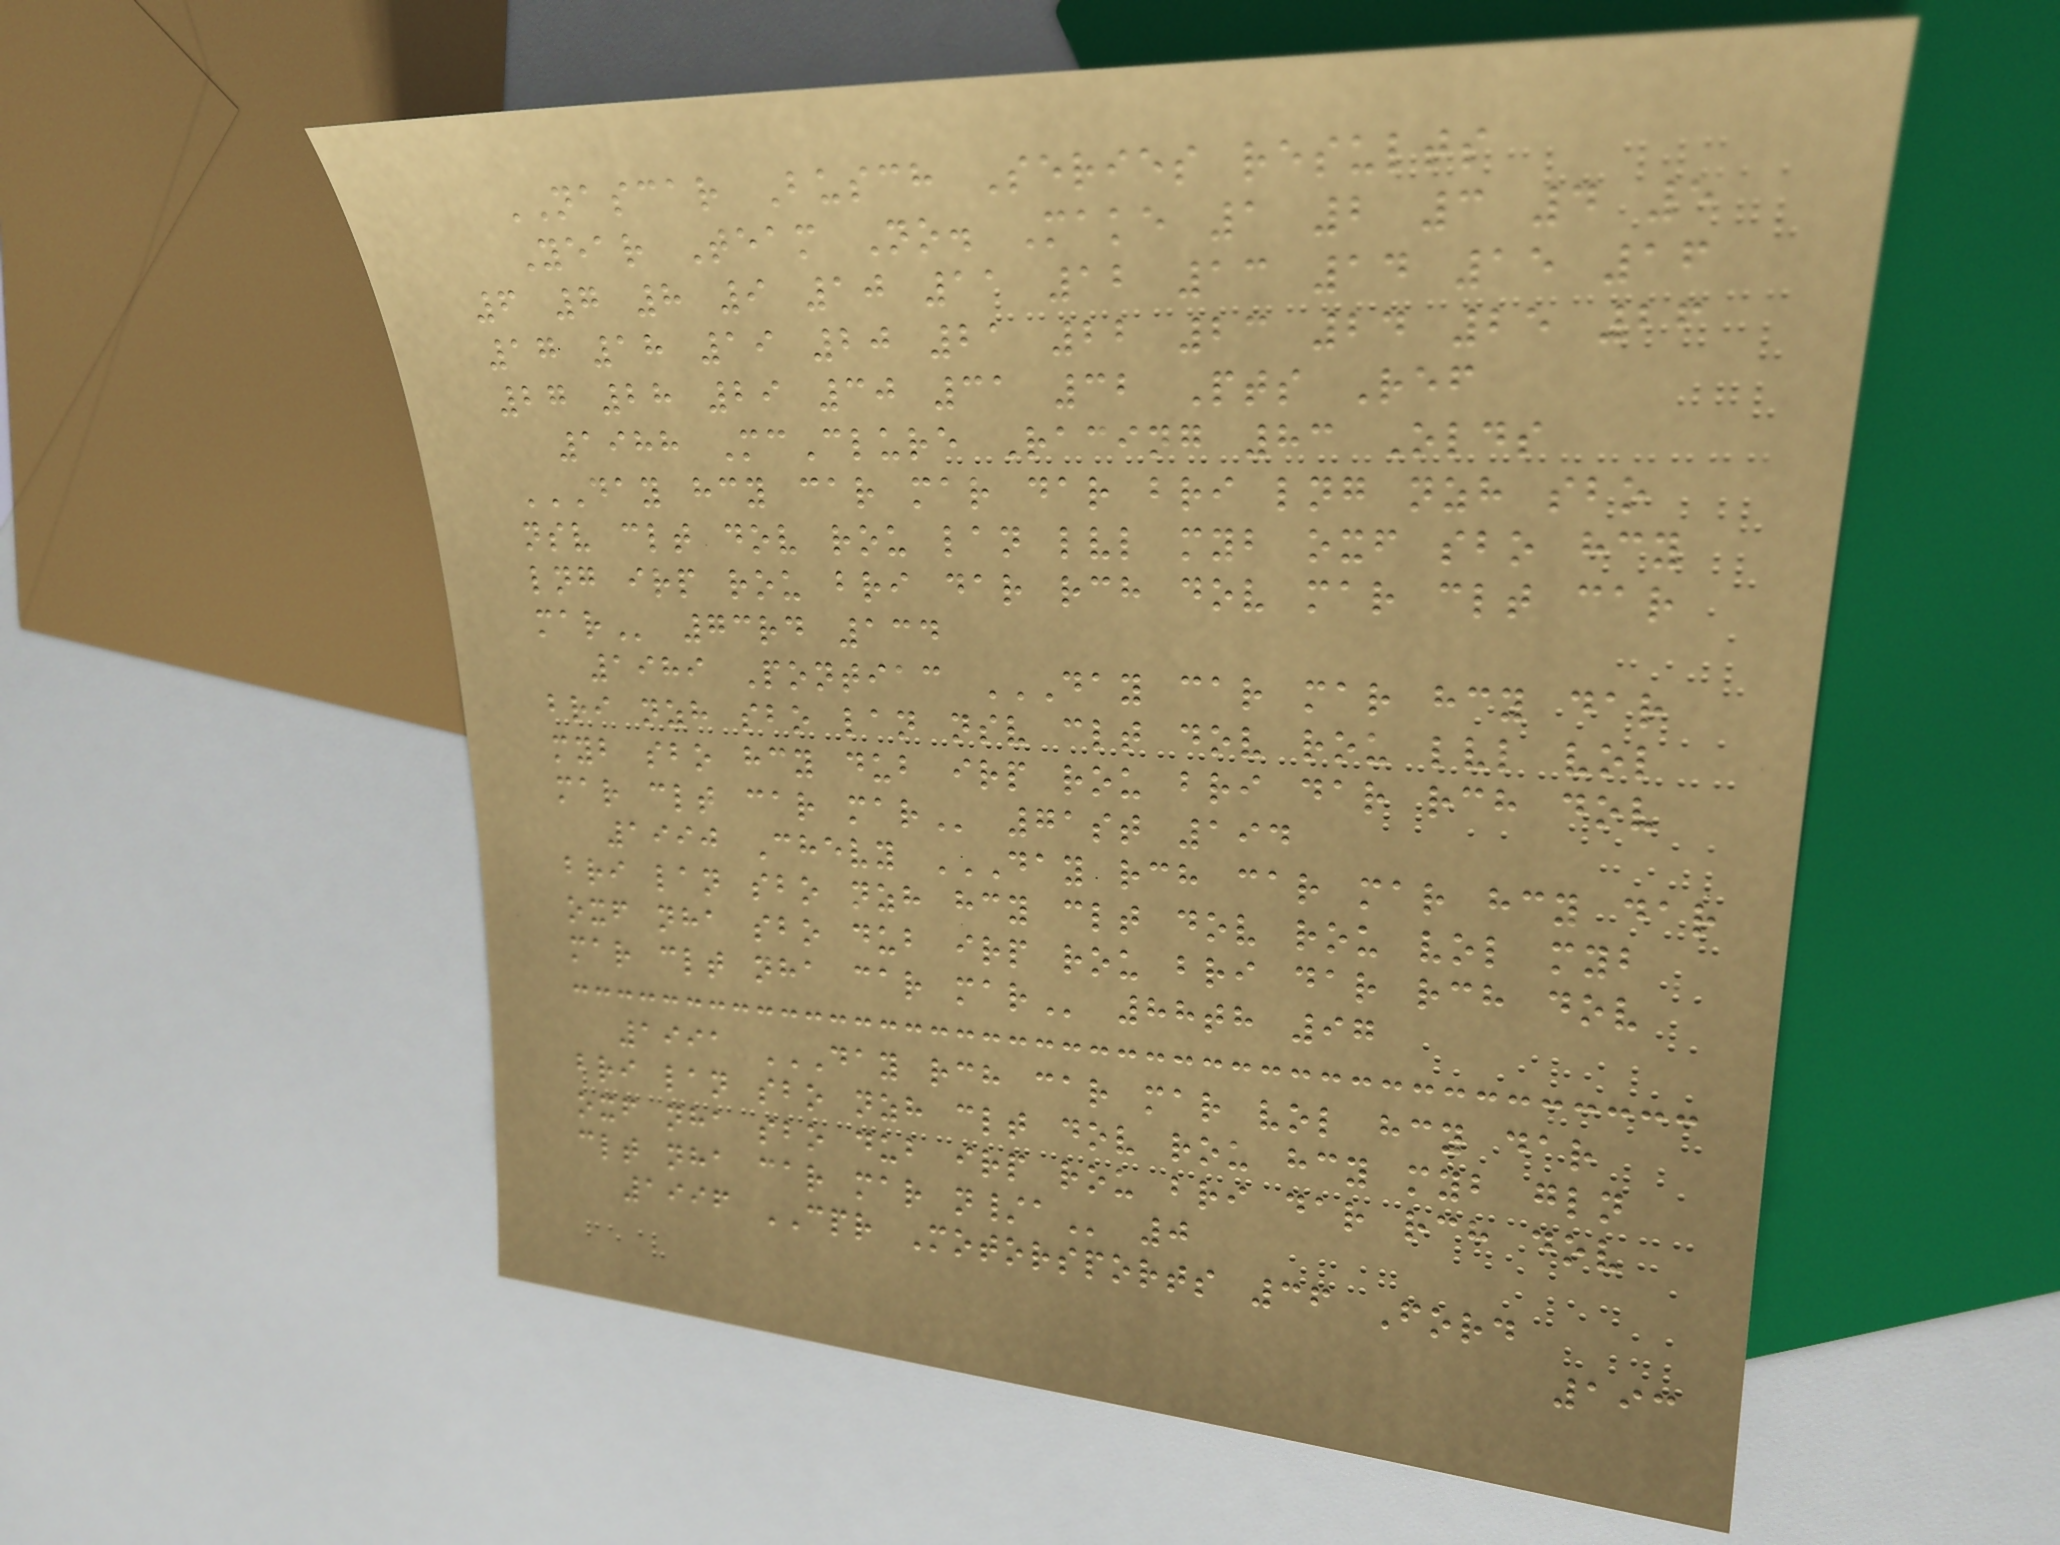NASCAR Busch Series results
Year Team No. Make 1 2 3 4 5
6 7 8 9 10 11 12 13 14 15 16
17 18 19 20 21 22 23 24 25 26
27 28 29 30 31 32 Pts Ref
1988 McClure Racing 83 Olds
DAY HCY CAR MAR DAR BRI LNG NZH SBO
NSV CLT DOV ROU LAN LVL MYB OXF SBO HCY
LNG IRP ROU BRI DAR RCH DOV MAR CLT CAR
MAR 73rd 134
1989 Pontiac DAY CAR MAR HCY DAR
BRI NZH SBO LAN NSV CLT DOV ROU LVL VOL
MYB SBO HCY DUB IRP ROU BRI DAR RCH DOV
MAR CLT CAR MAR 71st 194
1990 Chevy DAY RCH CAR MAR HCY DAR
BRI LAN SBO NZH HCY CLT DOV ROU VOL MYB
OXF NHA SBO DUB IRP ROU BRI DAR RCH DOV
MAR CLT NHA CAR MAR 88th 97
1991 DAY RCH CAR MAR VOL HCY DAR
BRI LAN SBO NZH CLT DOV ROU HCY MYB GLN
OXF NHA SBO DUB IRP ROU BRI DAR RCH DOV
CLT NHA CAR MAR N/A 0
1996 CPR Motorsports 36 Ford
193
